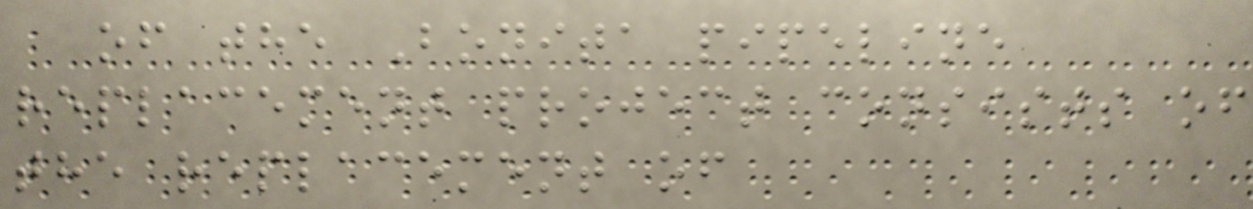of the Bonita pipeline
replacement project consists of
the replacement of
